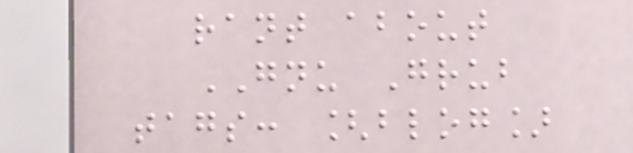rant about
GNU Grub
tags: [blog]
